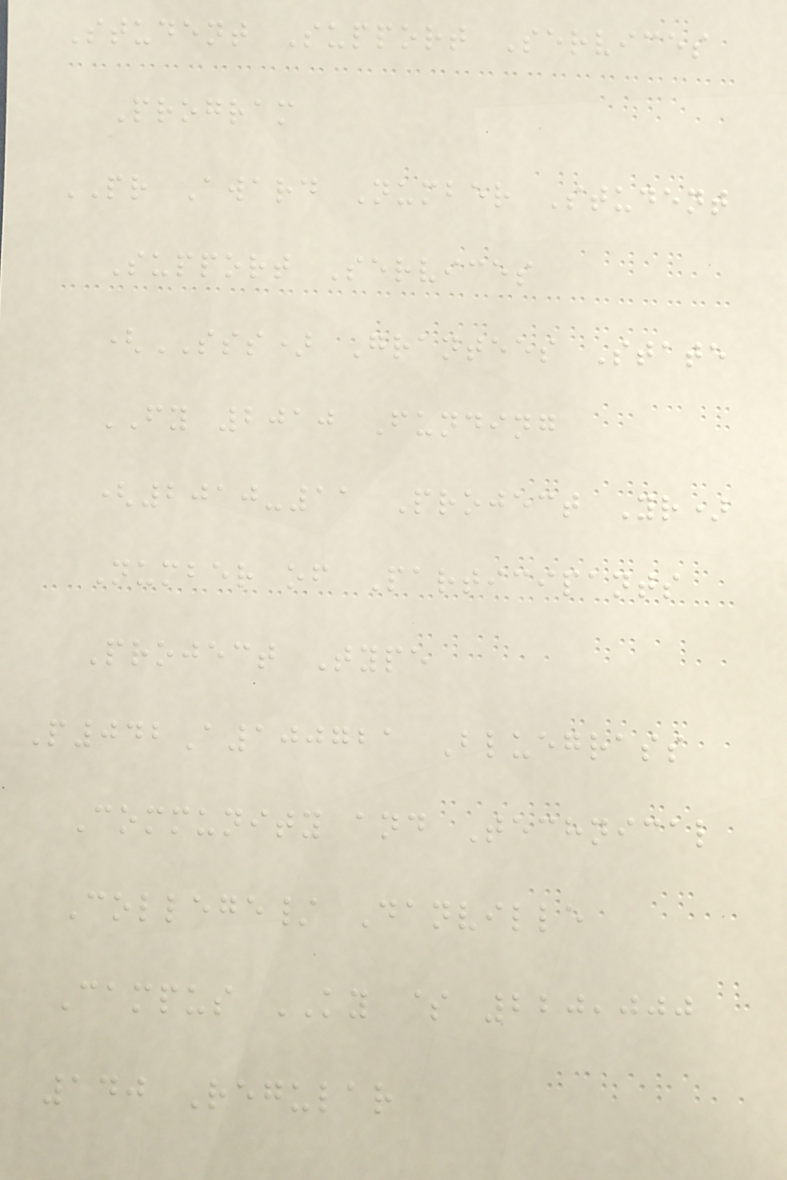Student Support Services
Program
PR Award Number Student
Support Services
(SSS) Grantees State
FY 2010 Funding
(2010-11 Project Yr)
Number of Participants
Project Type
P042A100721 Bluegrass
Community and Technical
College/ Danville
Campus KY $ 220,000
140 Regular
